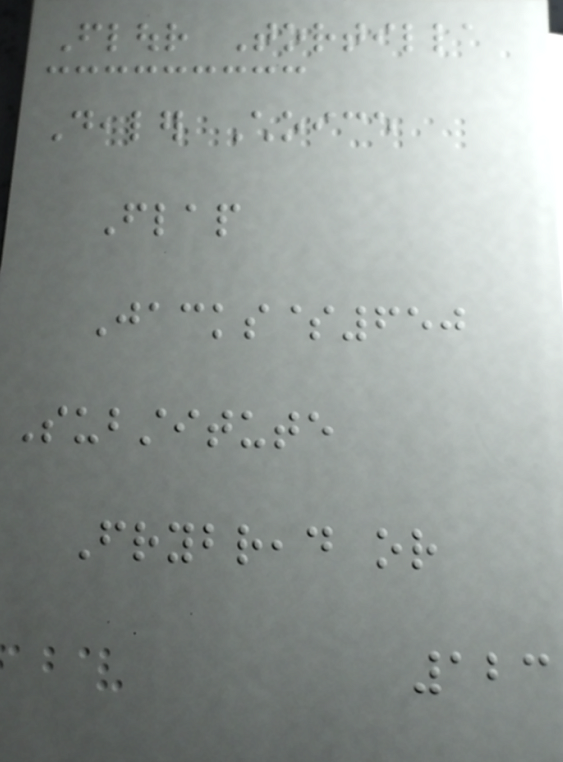Flour Tortilla
Dealer Choice
Flap
Jacks$650
Substitute
Frybread or
123
